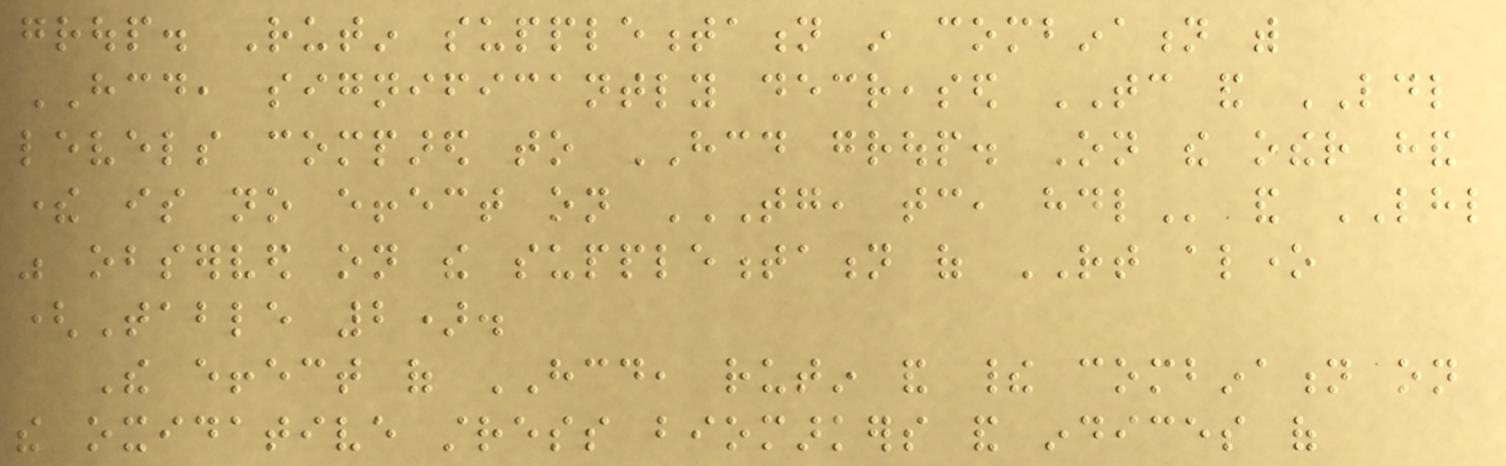group. Rutin supplementation in combination with
HCD, significantly decreased TC and LDL
levels compared to HCD group. On the other hand
there is no effect on TG, TC, HDL and LHL
was observed on the supplementation of RT alone
(Table 2).
The effect of HCD, rutin and their combination on
the oxidative stress biomarkers and indices of
